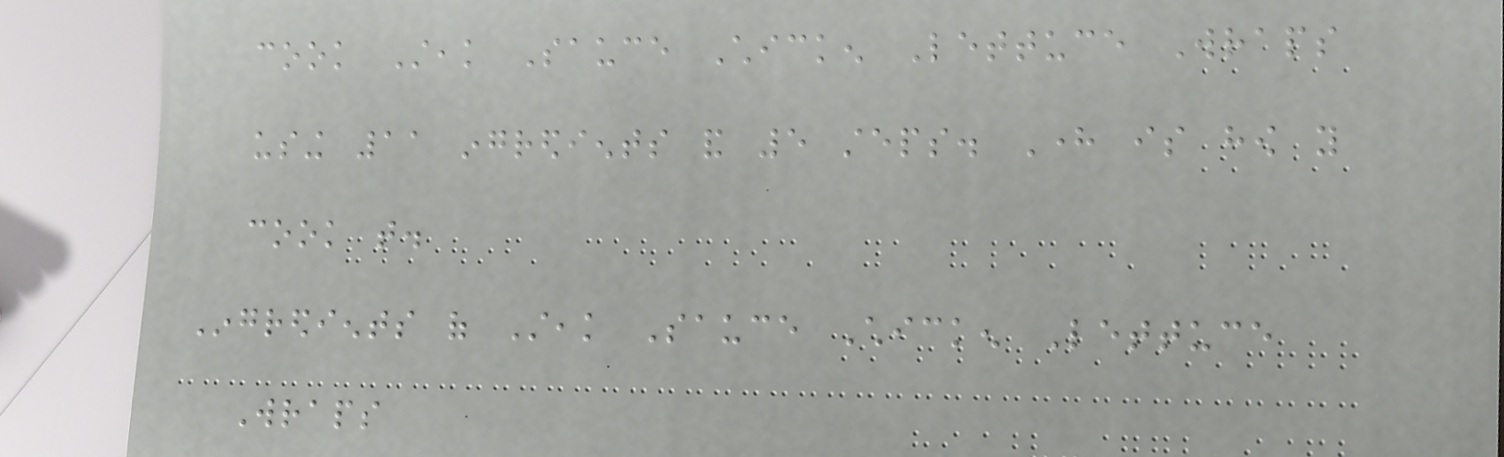cook Steak Sauce Chicken Lettuce Wraps
using 11 ingredients and 5 steps. Here is how you
cook that.
Ingredients of Steak Sauce Chicken Lettuce
Wraps
